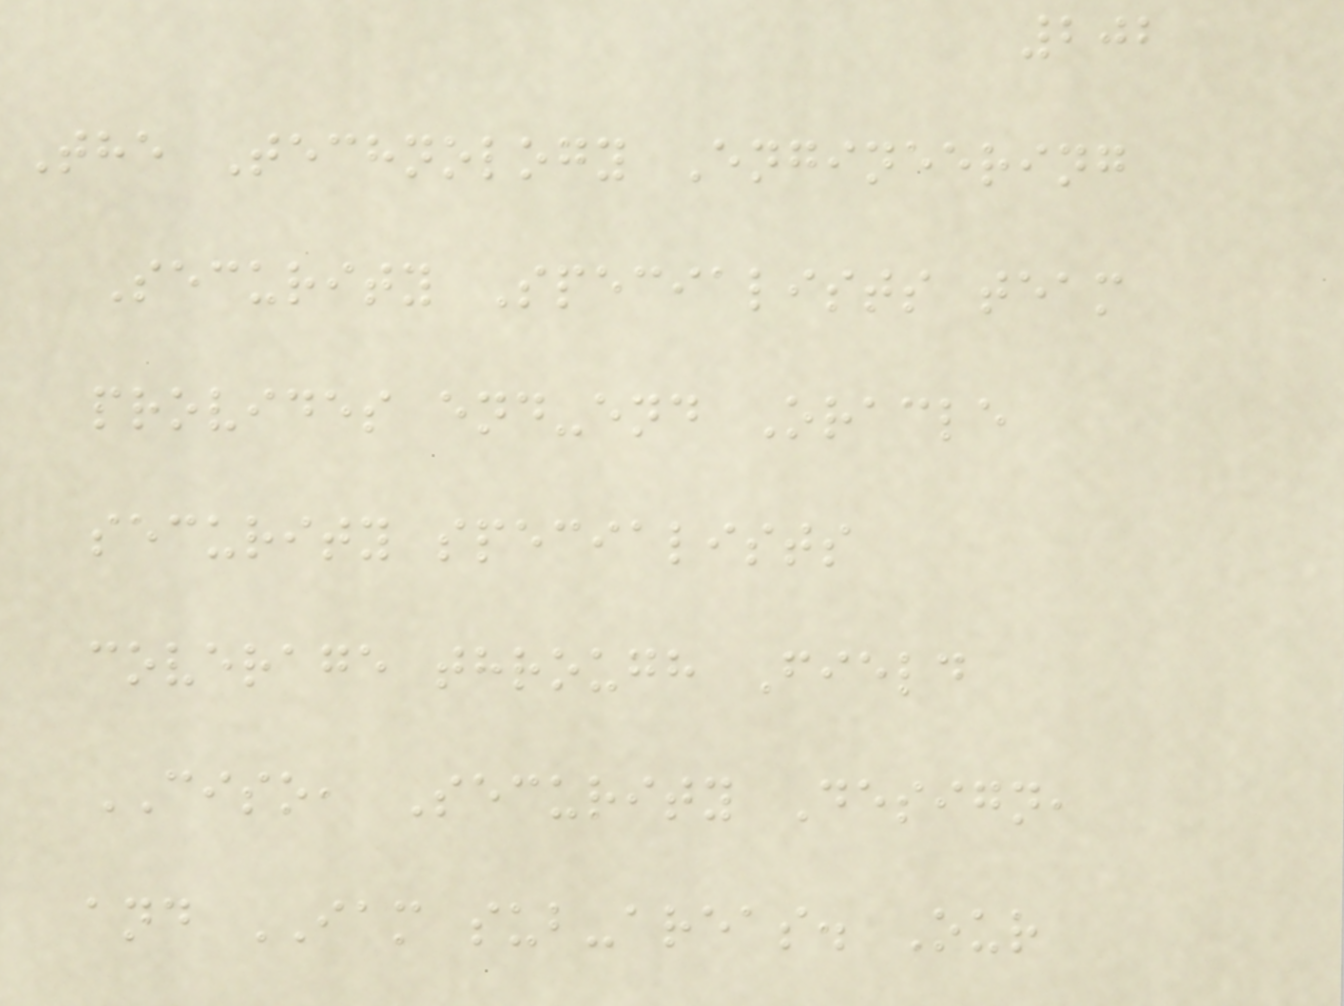202
The Technology Engineering
Security Specialists team
provides end-end Oracle
security specialists
coverage through Field
CISO, Security Design,
and IAM sub-areas. Our
